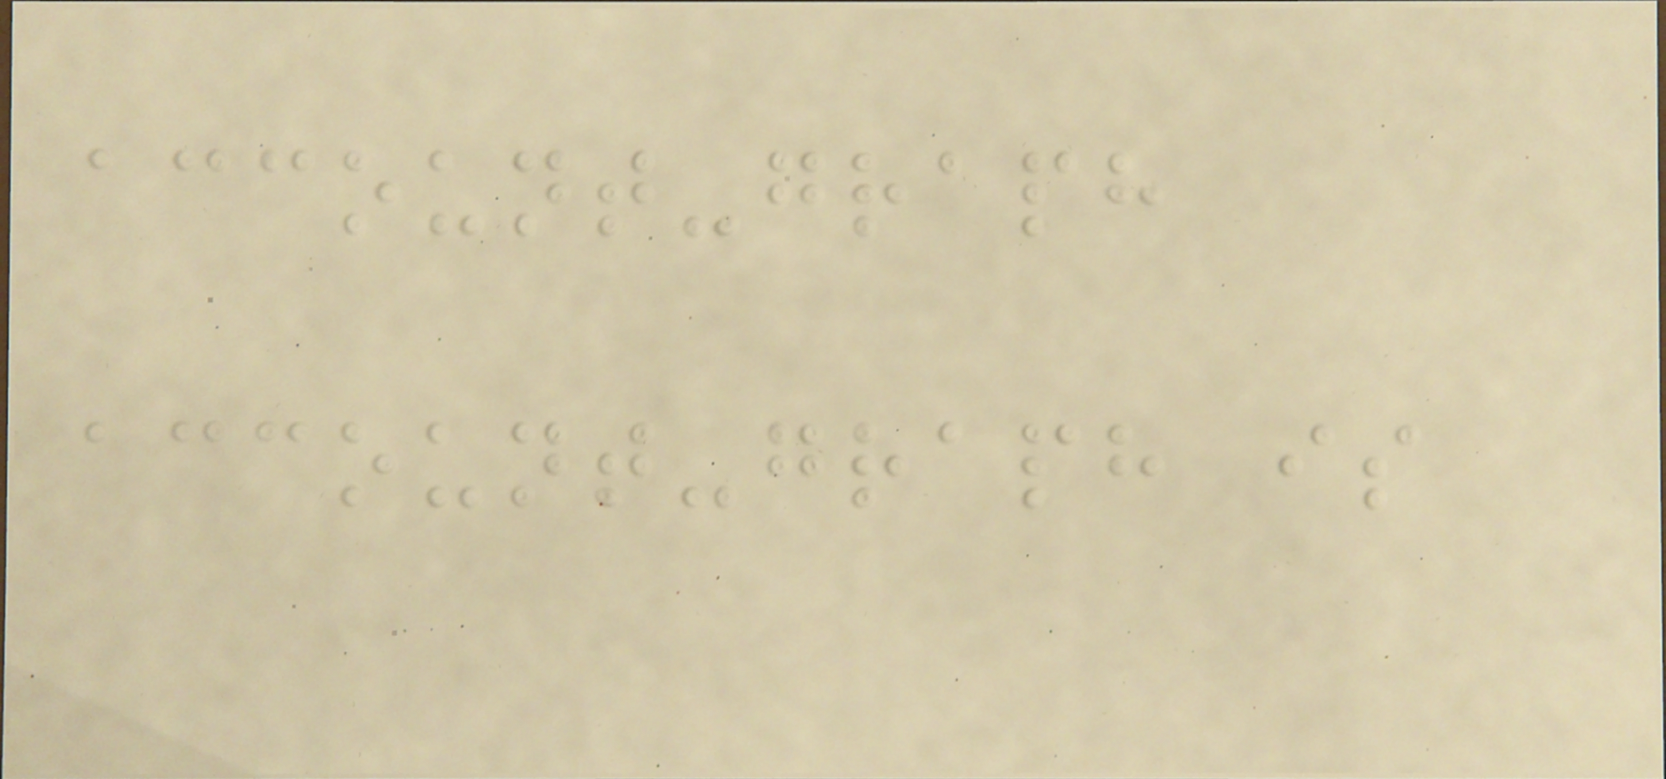account-graph
account-graph is
